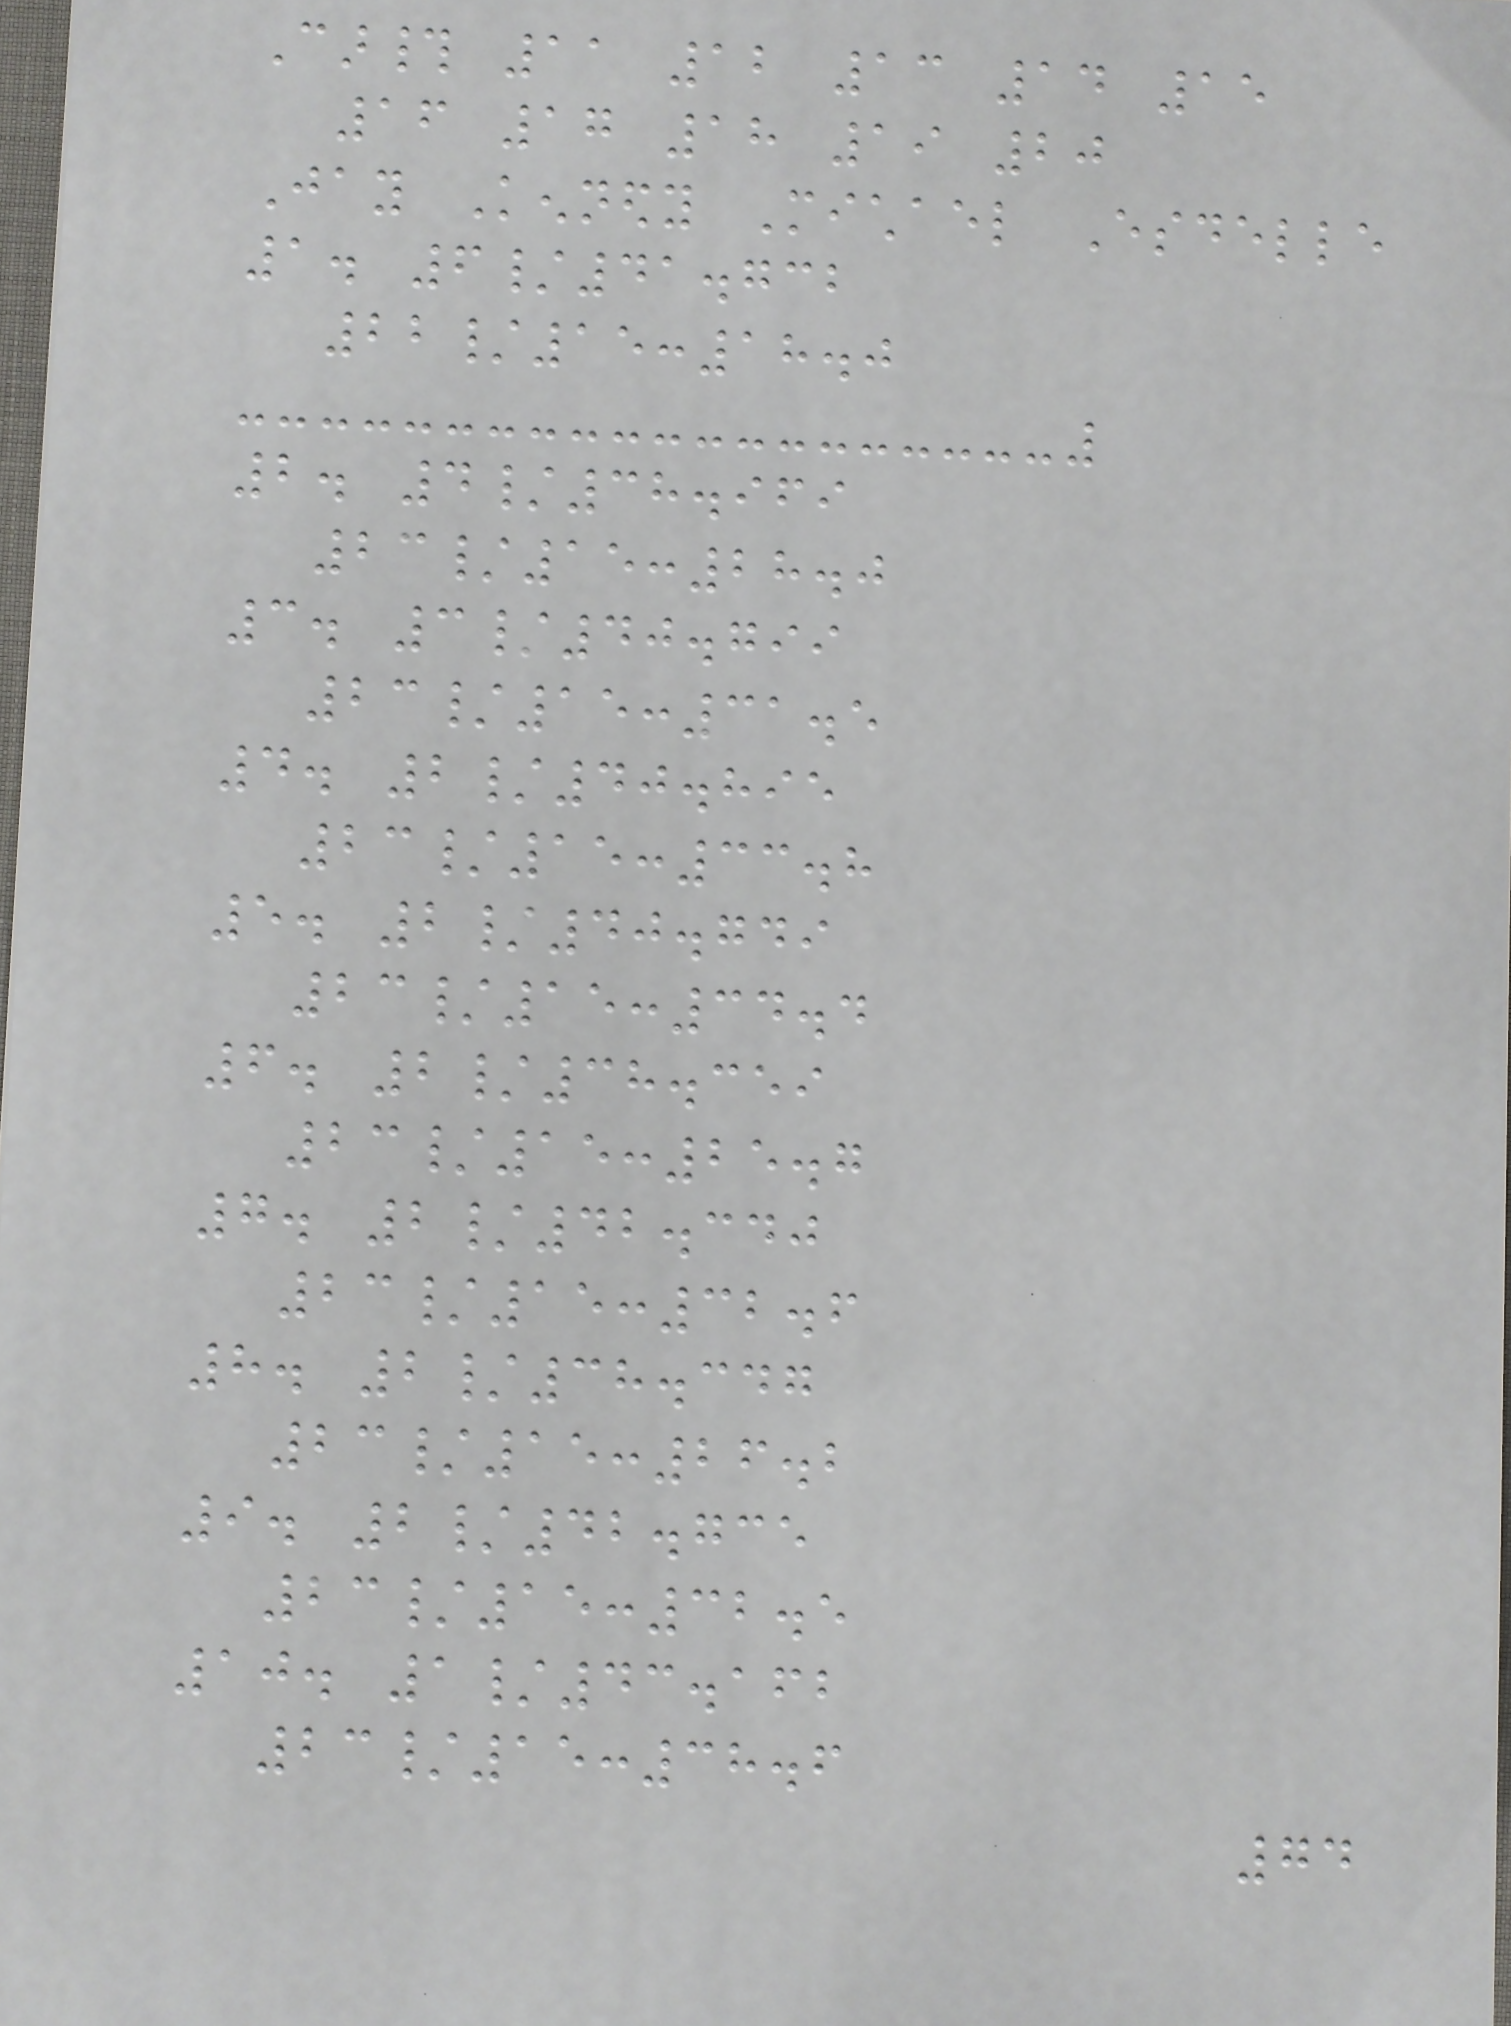Car# 11 12 13 14 15
16 17 18 19 20
Jay Kennedy Michael Esdelle
1. 6/41.732
22/15:18.0
2. 4/38.969
23/15:28.0
3. 3/40.799
23/15:31.5
4. 2/40.895
23/15:33.8
5. 2/40.749
23/15:34.4
6. 2/38.359
23/15:25.7
7. 2/42.340
23/15:32.6
8. 2/38.347
23/15:26.2
9. 2/42.735
23/15:32.5
10. 1/43.162
23/15:38.6
74
